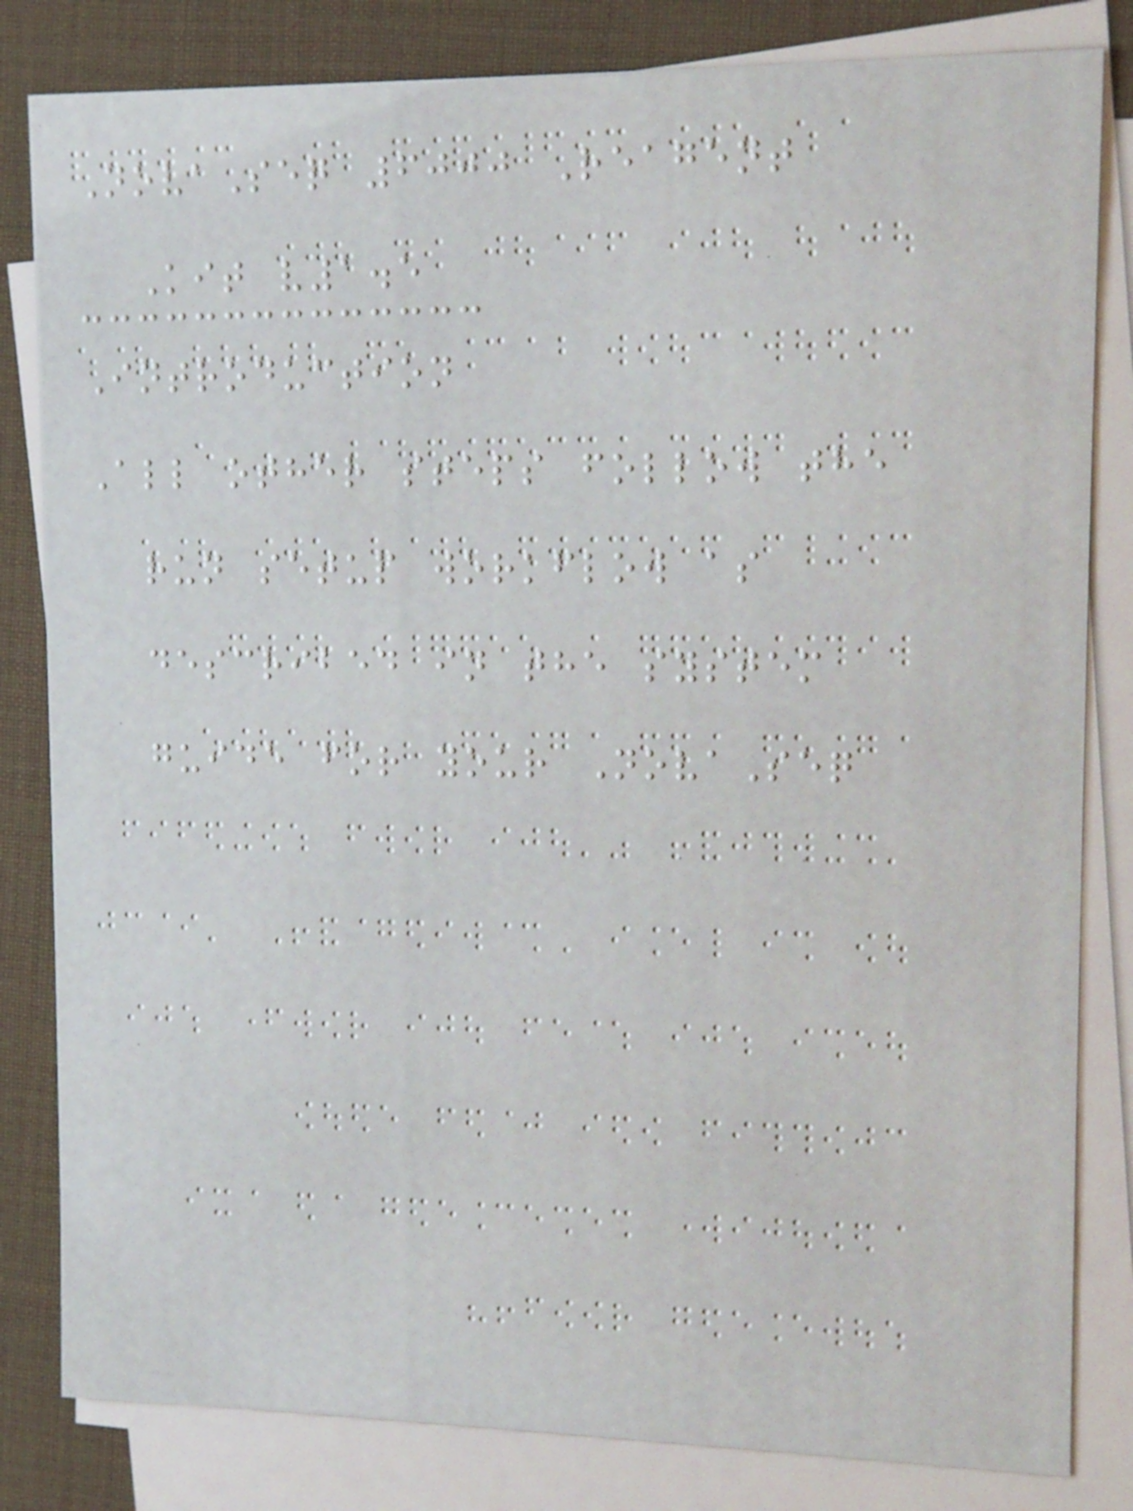NovaSeq 6000 Reagent
Kit v1.5
Introduction
All other steps follow the
run setup workflow as
described in the system
guide for your NovaSeq
